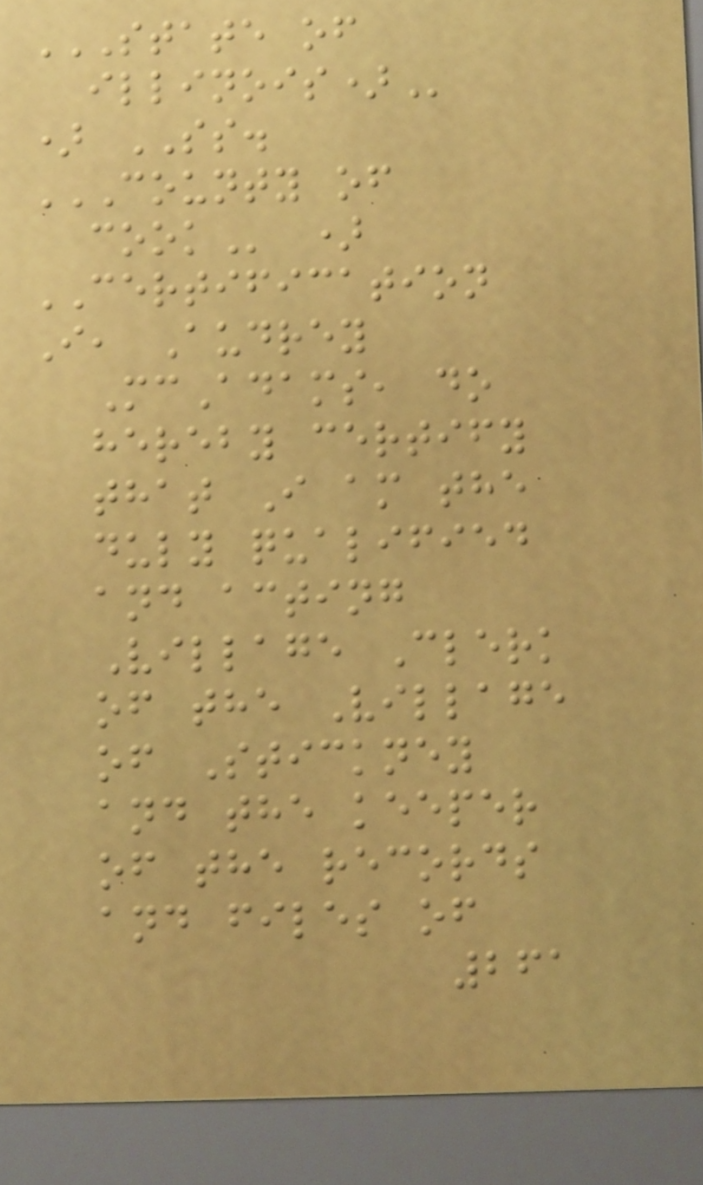STATE OF
ILLINOIS)
) SS.
COUNTY OF
COOK )
CERTIFICATION
I, Audrey
McAdams, do
hereby certify
that I am the
duly qualified
and acting
Village Clerk
of the Village
of Stickney
and the keeper
of the records
and files of
261
